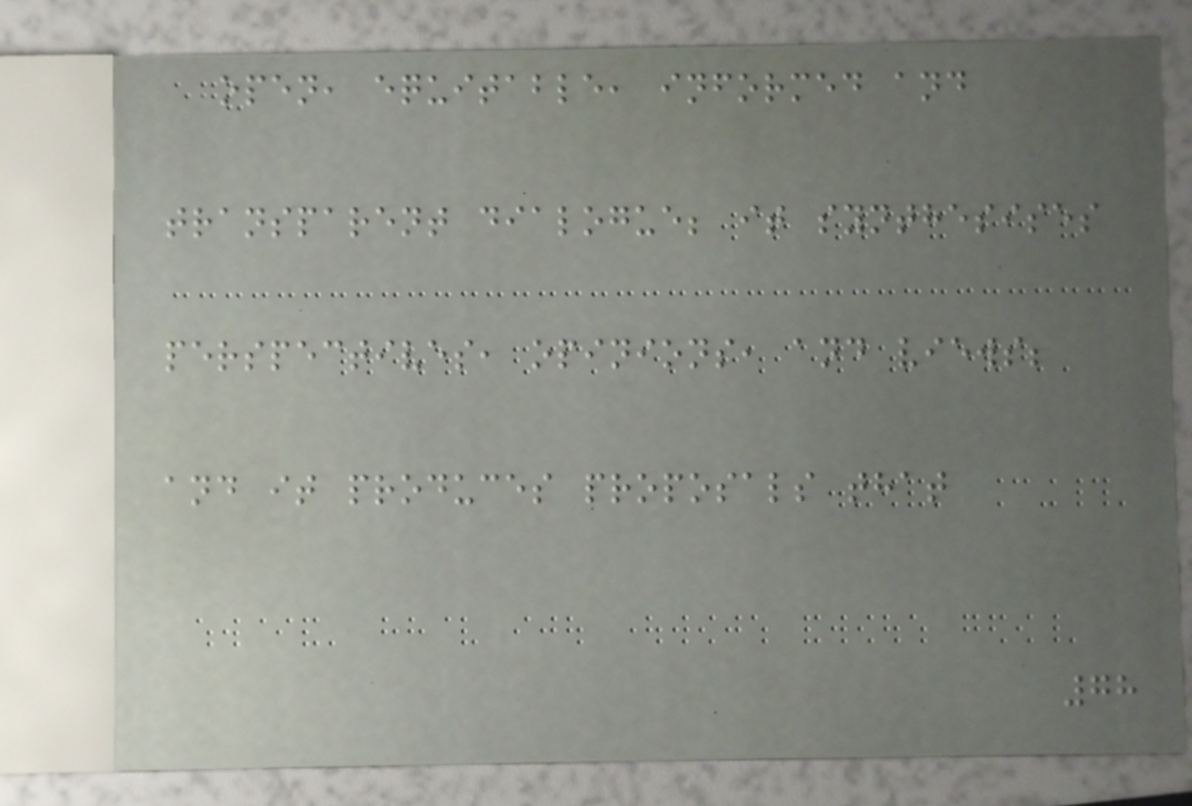open, equitable, informed and
transparent dialogue; it synthesises
perspectives, opinions, and views;
and it produces proposals that
78
